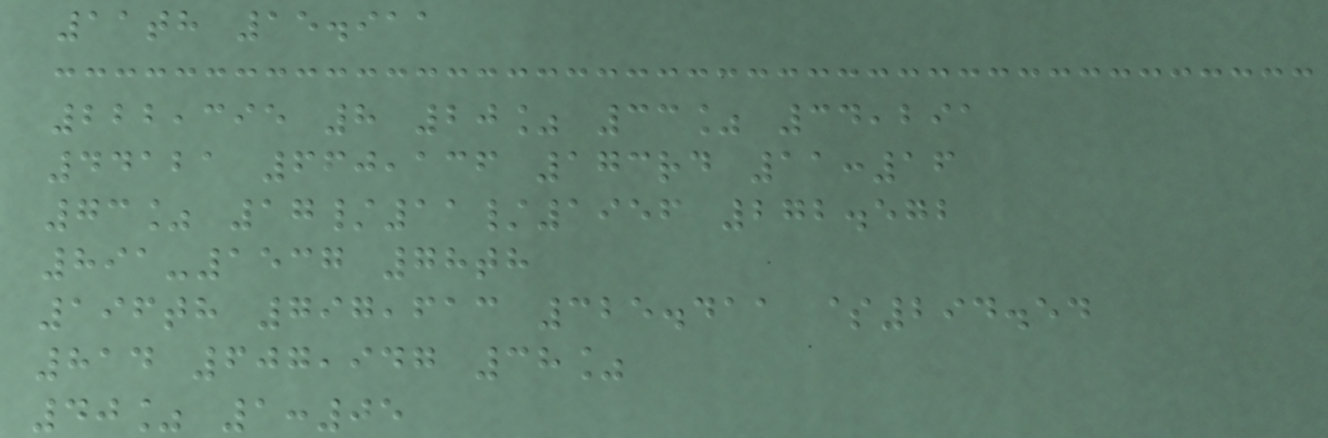11th 15.911
222,395 8 20% 33% 34,291
44121 660,136 173rd 11:16
73% 17/11/1956 272.572
891-1537 78th
196th 797,613 325.411 $294.54
814 607,947 38%
40% 1:05
